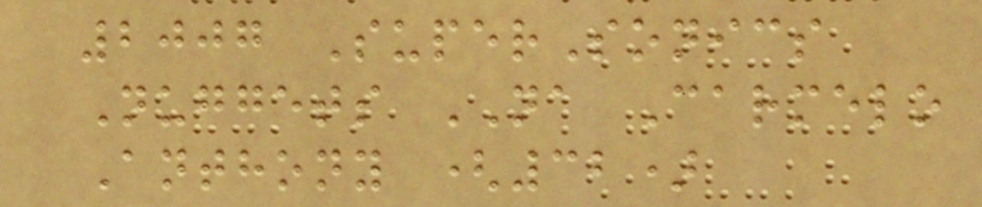2007 SuperSonics
Nuggets NA Carmelo
Anthony (32)
